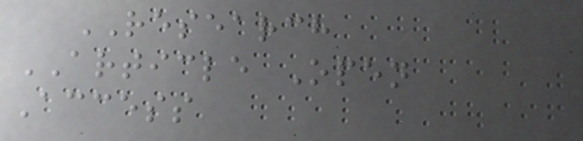RESEARCH
ARTICLE Open
Access
